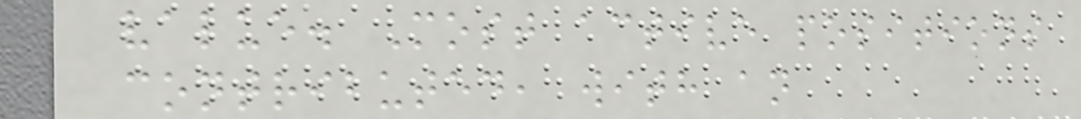value. Most active positions
contributed, with an
